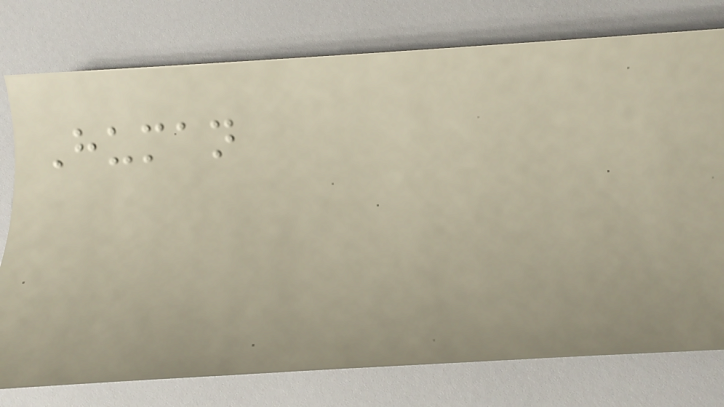Human
